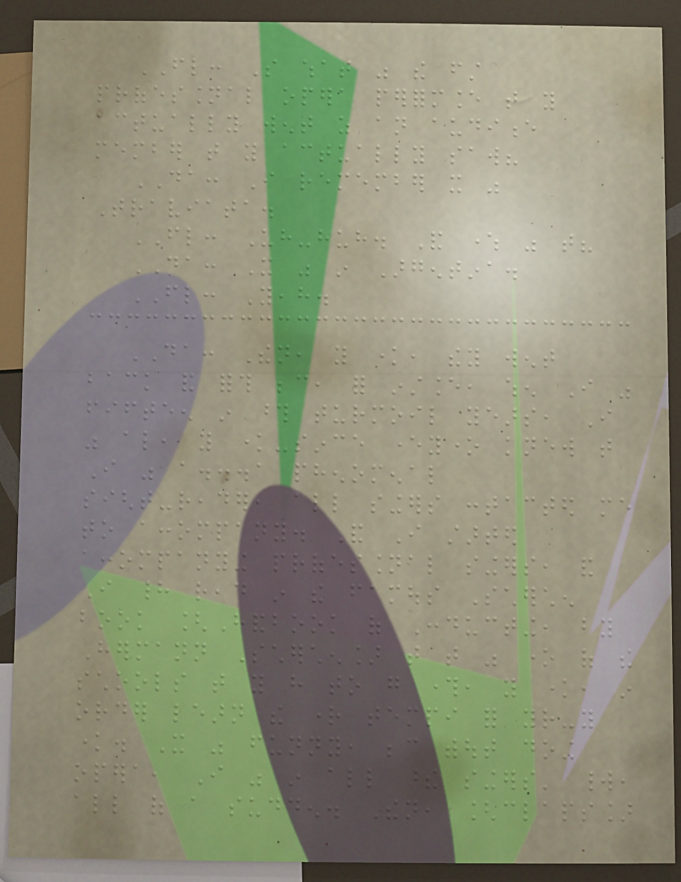FL: So what was the first
professional opera performance that you
actually went as an audience
member that you actually saw?
DA: I remember it was
Traviata.
FL: Uh-huh. And where was that?
DA: It was in Argentina.
FL: Yeah.
DA: Then, you know, they went
back and forth because, for instance, when I was
fifteen in those turmoil years, I
was also, you know-since everyone knew that
I was a...a phenomenal
sight-reader, all singers contacted me
to accompany. And I started
accompanying professional singers, and
I had read in the famous Scherchen
book [Handbook of Conducting, by
Hermann Scherchen] that that was one of the
schools that you have to go through, you know, in
order learn the right tempi for your-you
know. It was funny, because without doing
opera, I was in all these singers' world,
all of a sudden. Then, [claps]
